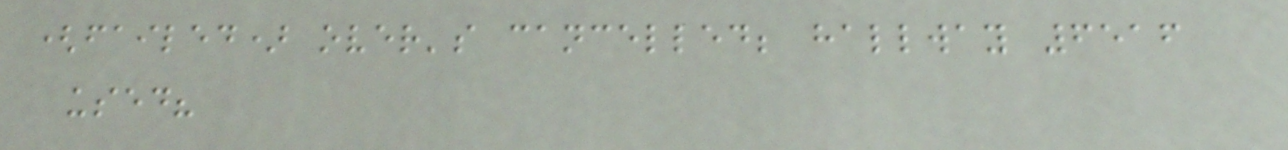(failed) over's cancelled; hallway 6516
used?
